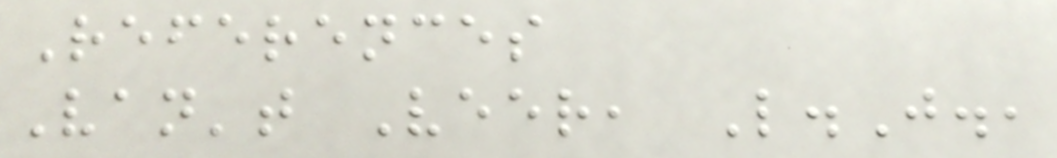References
Van't Veer, L.J.,
